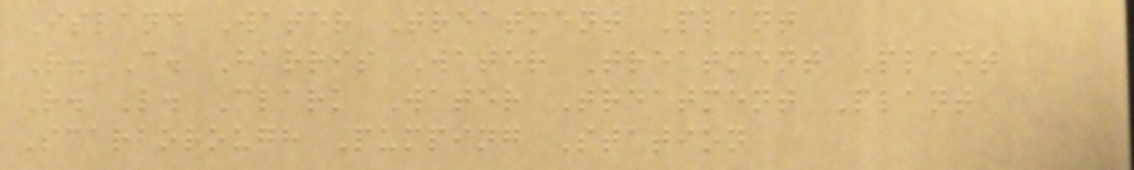Island Water Treatment Plant
R. C. Harris Water Treatment Plant
R. L. Clark Water Treatment Plant
Scarborough Pumping Station
